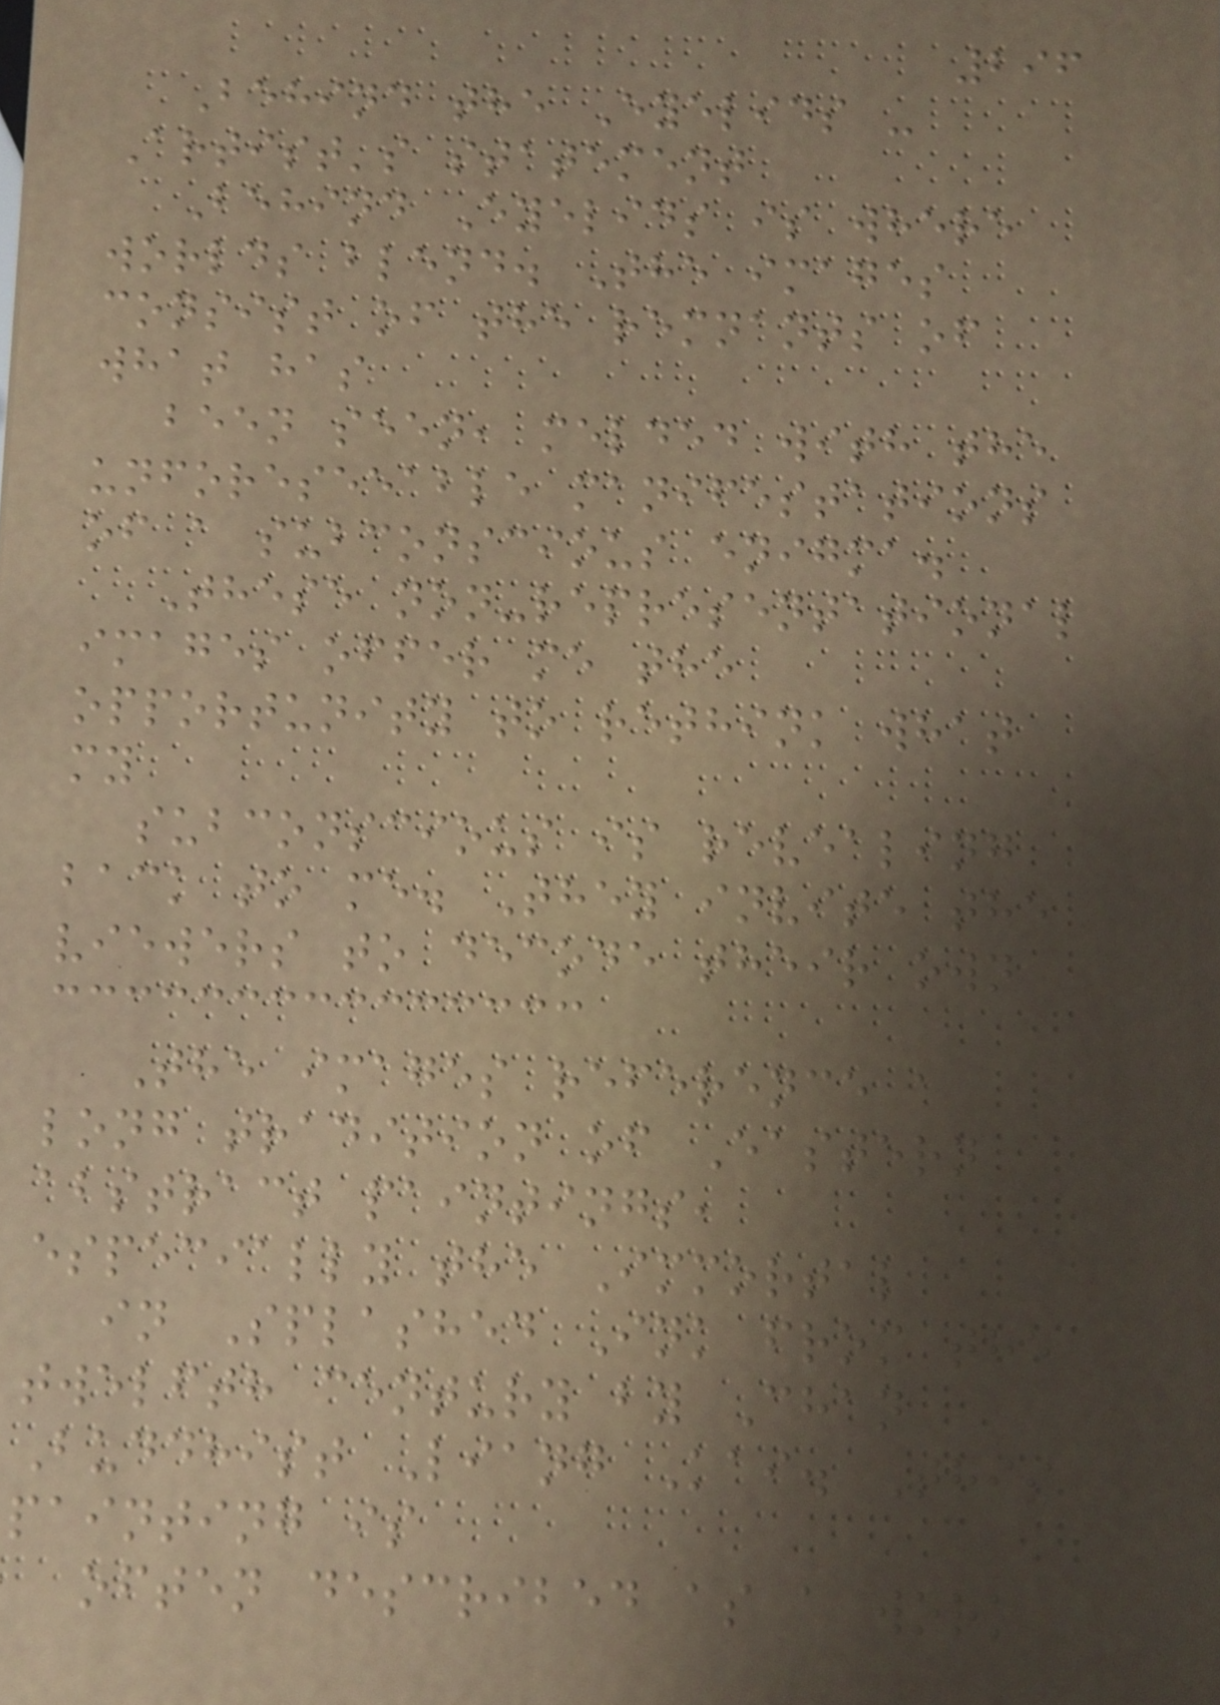296
Behind the Eyelids -
Artist's statement
Behind Eyelids is where
worlds blend. The images
consist of the remnants of
what has
been seen, melded with the
unforeseeable manifestations
of a subconscious enigma.
These non-representational
images offer me the
opportunity to rethink what
my
subconscious is revealing
back to me. They invite the
viewers to decode their own
The images reference a
long tradition of Eastern
abstract paintings,
especially the Immortal
in Splashed Ink from the
twelfth century by Chan
Buddhist Liang Kai. This
painting is
often described as a work
